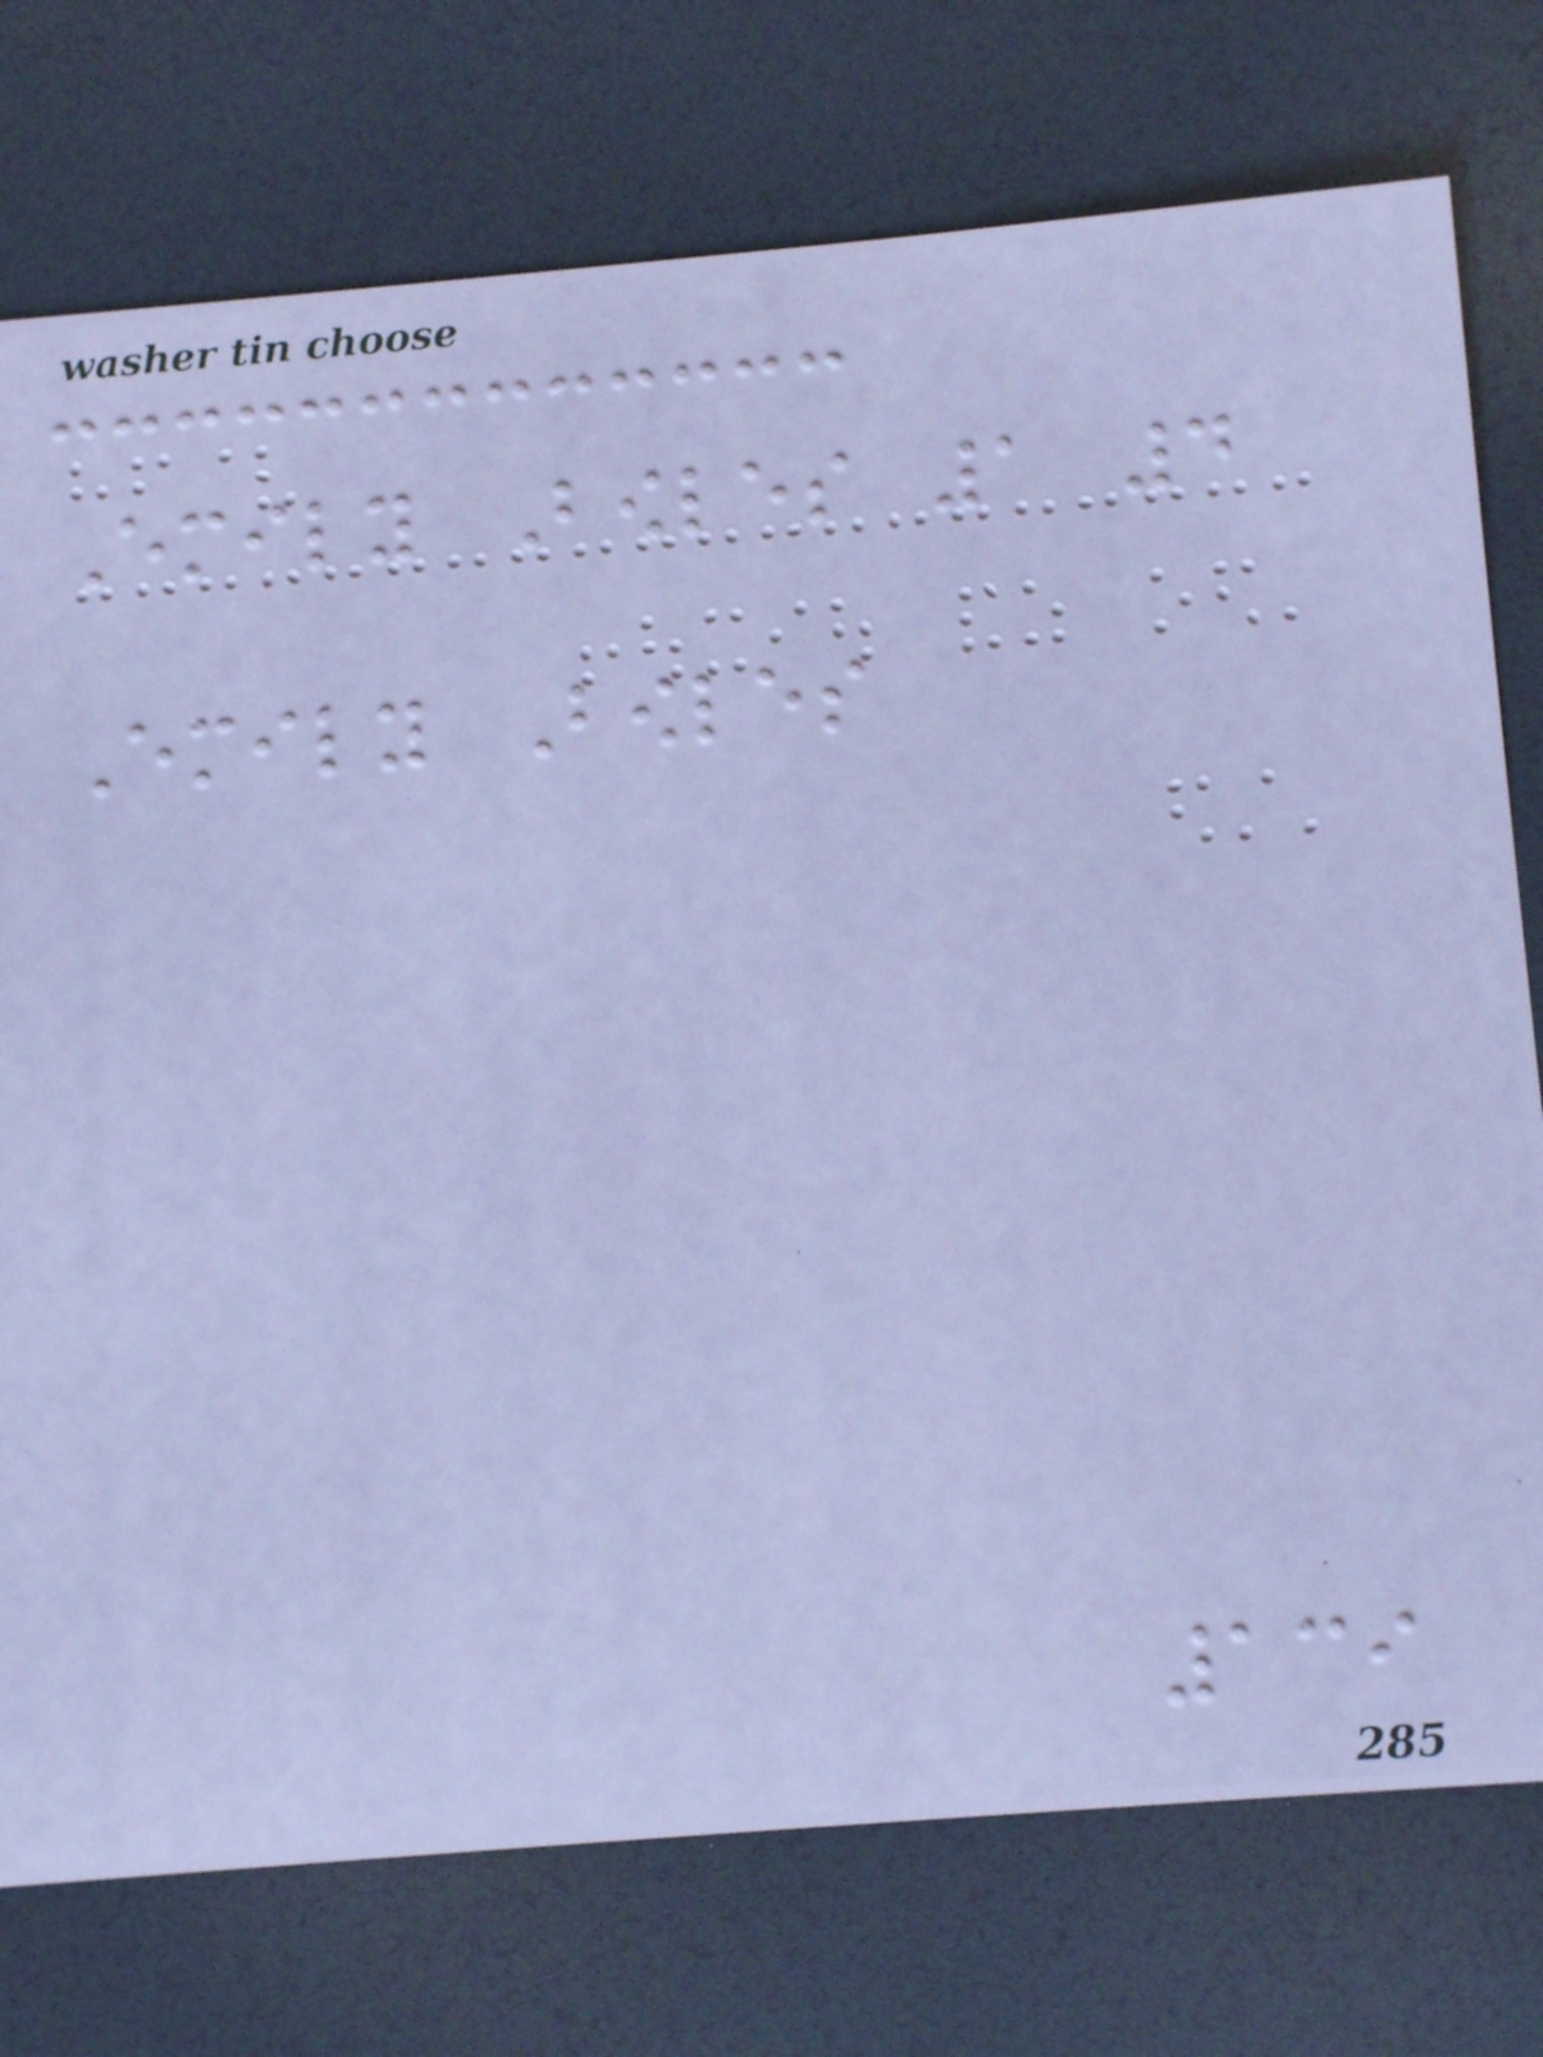Emily Bowles 1 4
Emily Bowles
139
